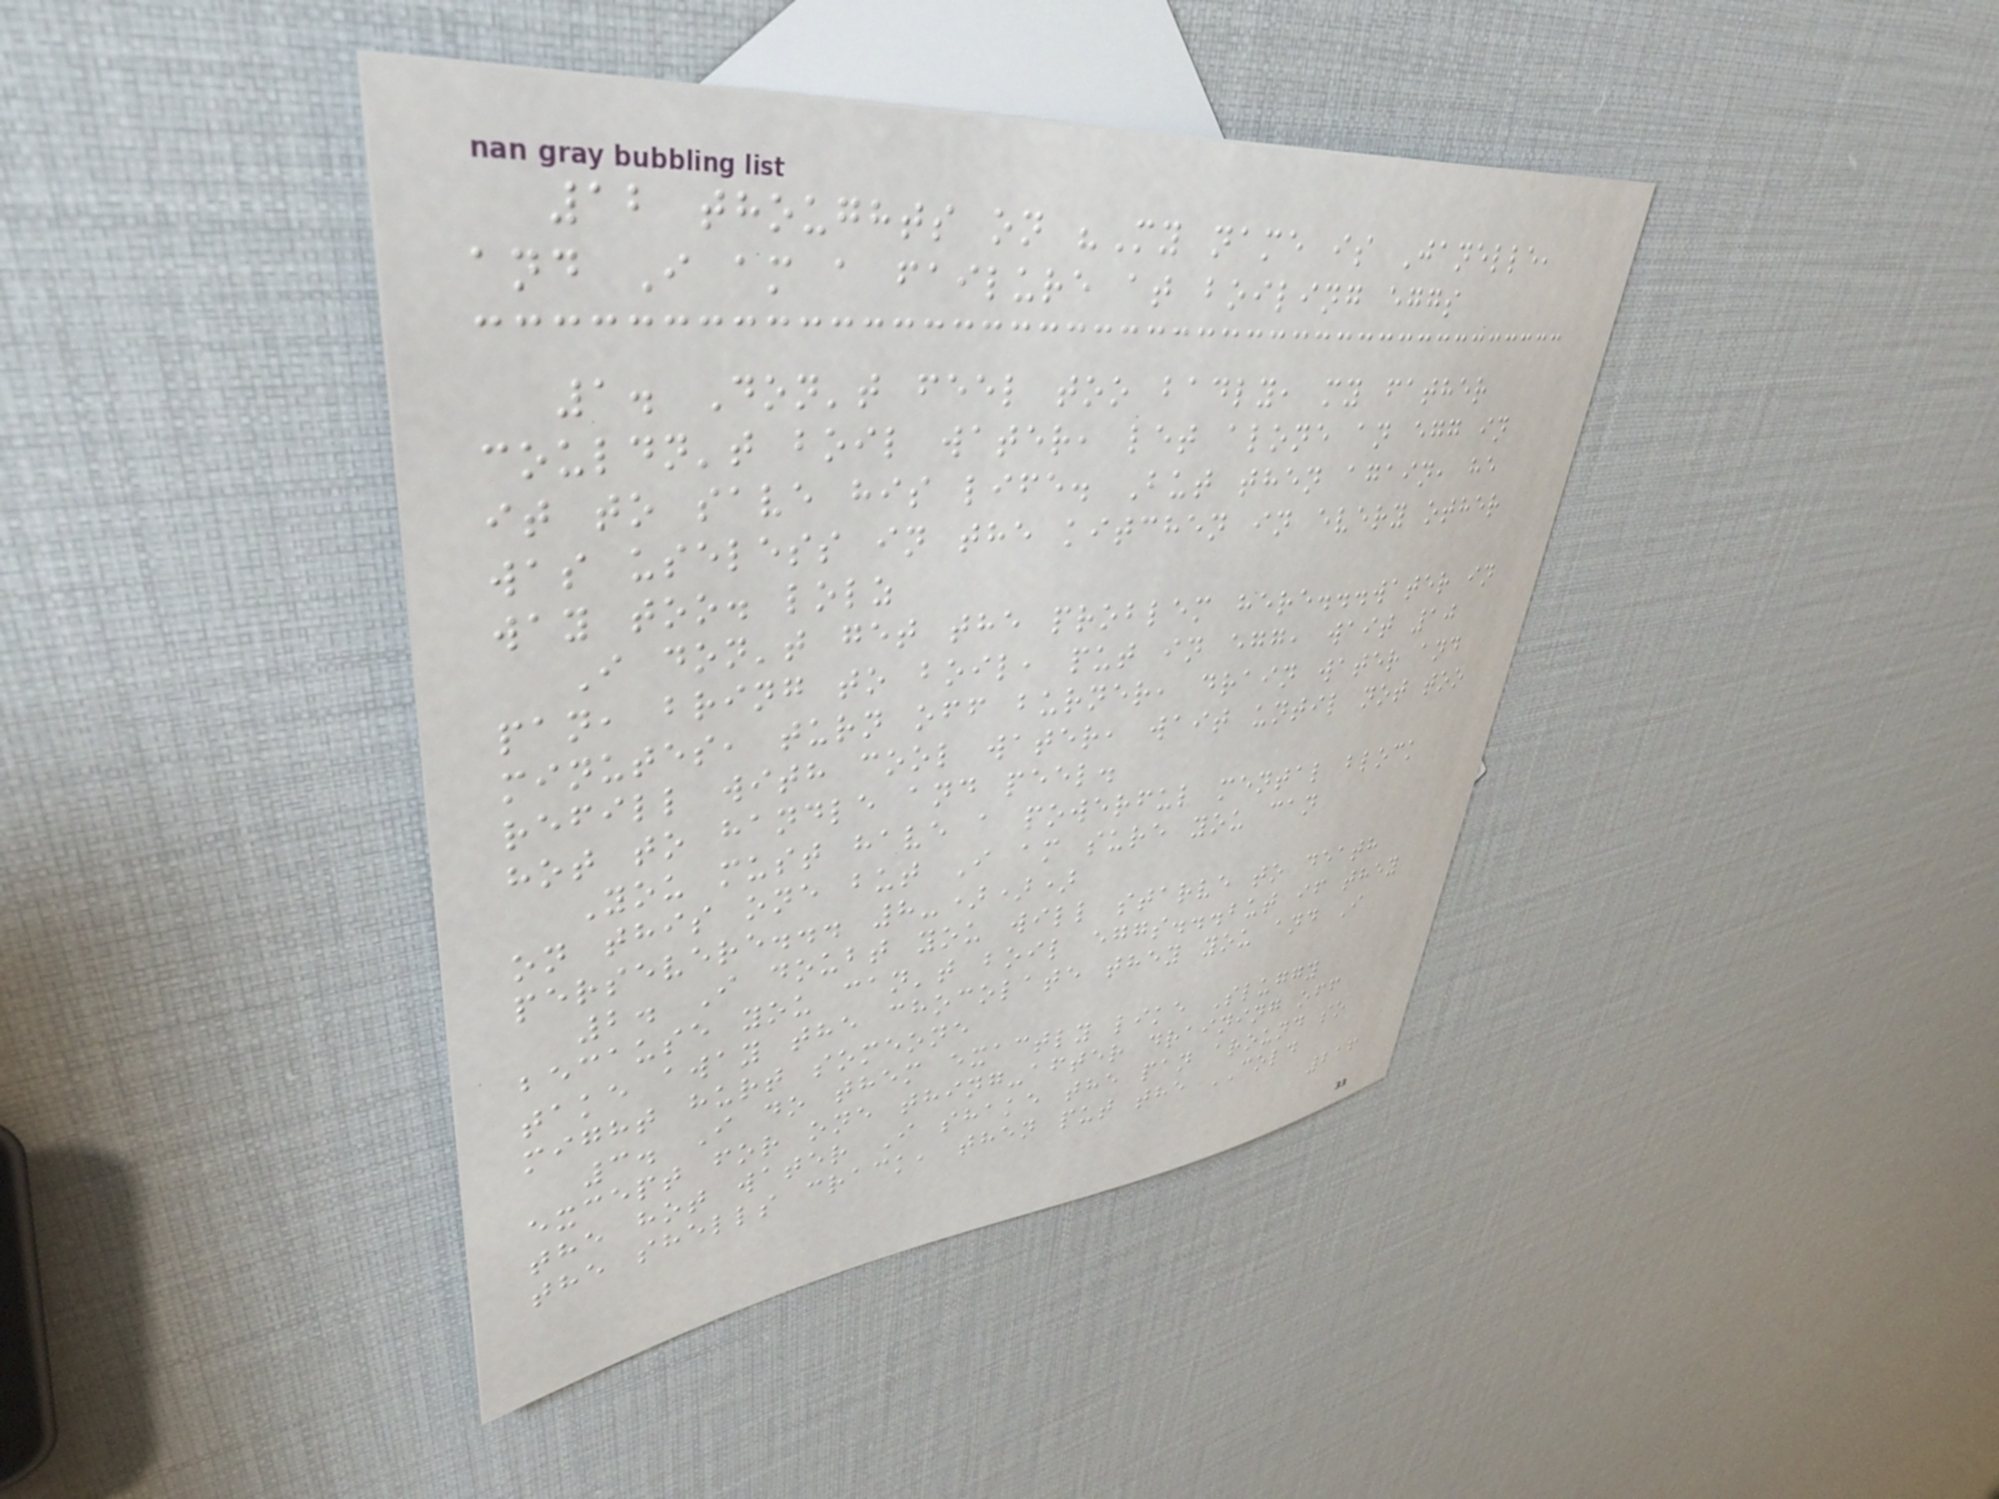12 thoughts on "My name is Janelle,
and I am a failure at boiling eggs
1. Don't feel too badly, my father
couldn't boil water, let alone an egg in
it to save his life. But then again, he
was useless in the kitchen in every other
way too. lolz
I don't get the problem here...water in
pan, bring to boil, put in egg, wait 10
minutes, turn off burner, drain water and
refill with cool water, wait until not too
hot to handle and peel.
You must have a powerful mental block
on this one but I am sure you can
persevere... 8-)))
2. I doubt you will starve to death
because you can't boil eggs...but if they
take away the chocolate they you and I
might hurt someone
3. I do them exactly like Sluggy
except for one thing-after draining off
the hot water I shake the pan around so
the shells crack, then put the COLD
216
